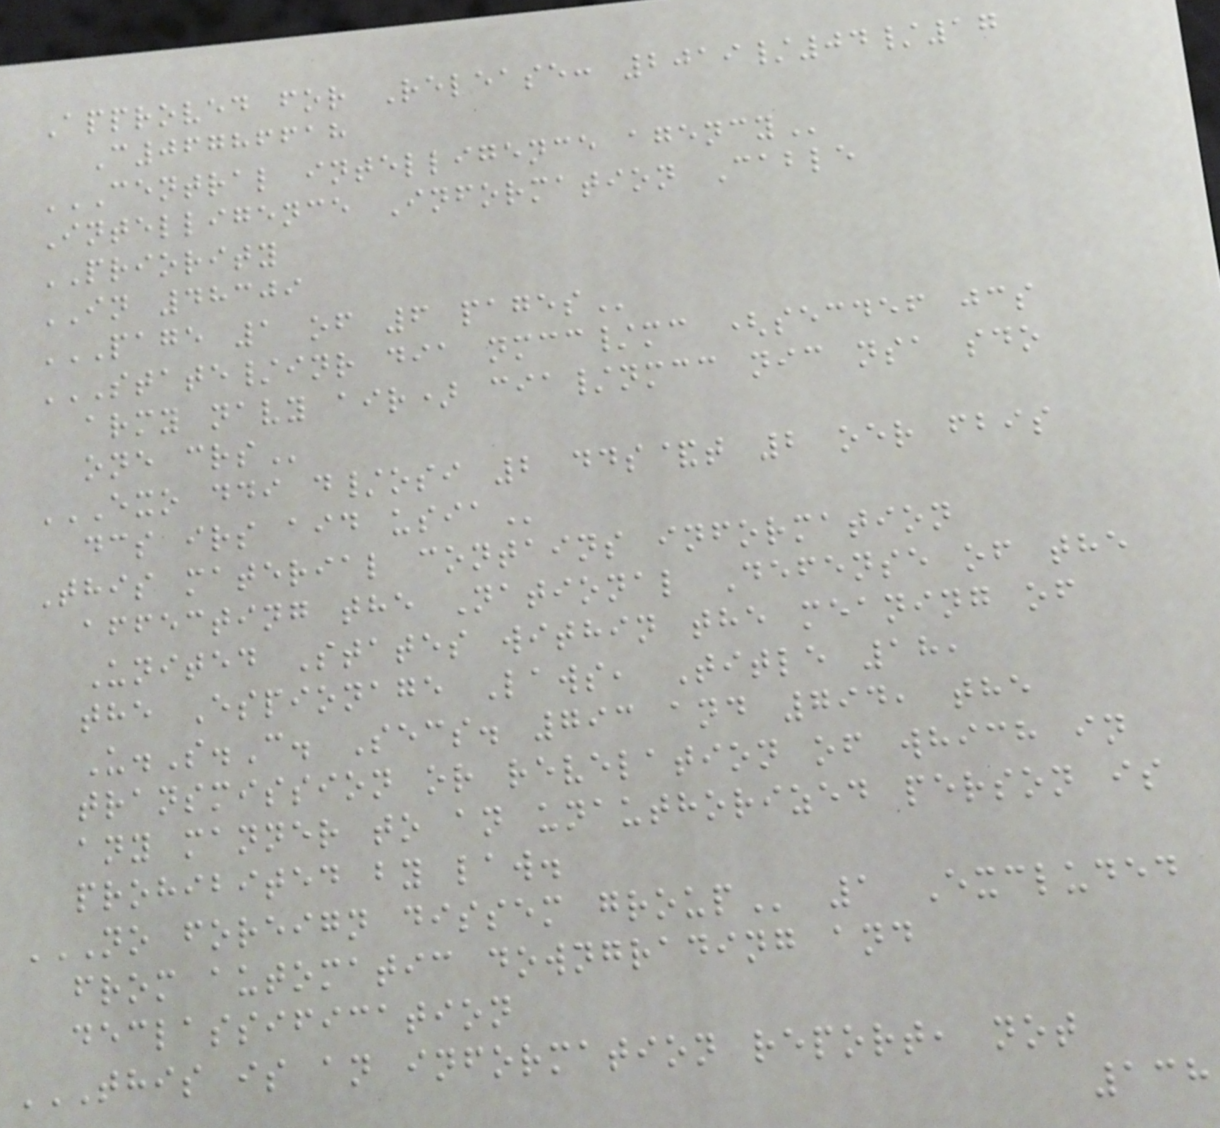Approved for Release: 2019/04/17
C06786618
CENTRAL INTELLIGENCE AGENCY
Intelligence Information Cable
PRIORITY
IN 48309
PAGE 1 OF 6 PAGES
STATE/INR DIA NMCC/MC (SECDEF JCS
ARMY NAVY AIR) CIA/NMCC NIC NSA SDO
ONE CRS
EXO DDI D/OSI 2 DDS&T 2 OER FBIS
DCS IRS AID USIA
This material contains information
affecting the National Defense of the
United States within the meaning of
the Espionage Laws, Title 18,
U.S.C. Secs. 793 and 794, the
transmission or revelation of which in
any manner to an unauthorized person is
prohibited by law.
NO FOREIGN DISSEM GROUP 1 Excluded
from automatic downgrading and
declassification
THIS IS AN INFORMATION REPORT, NOT
138
